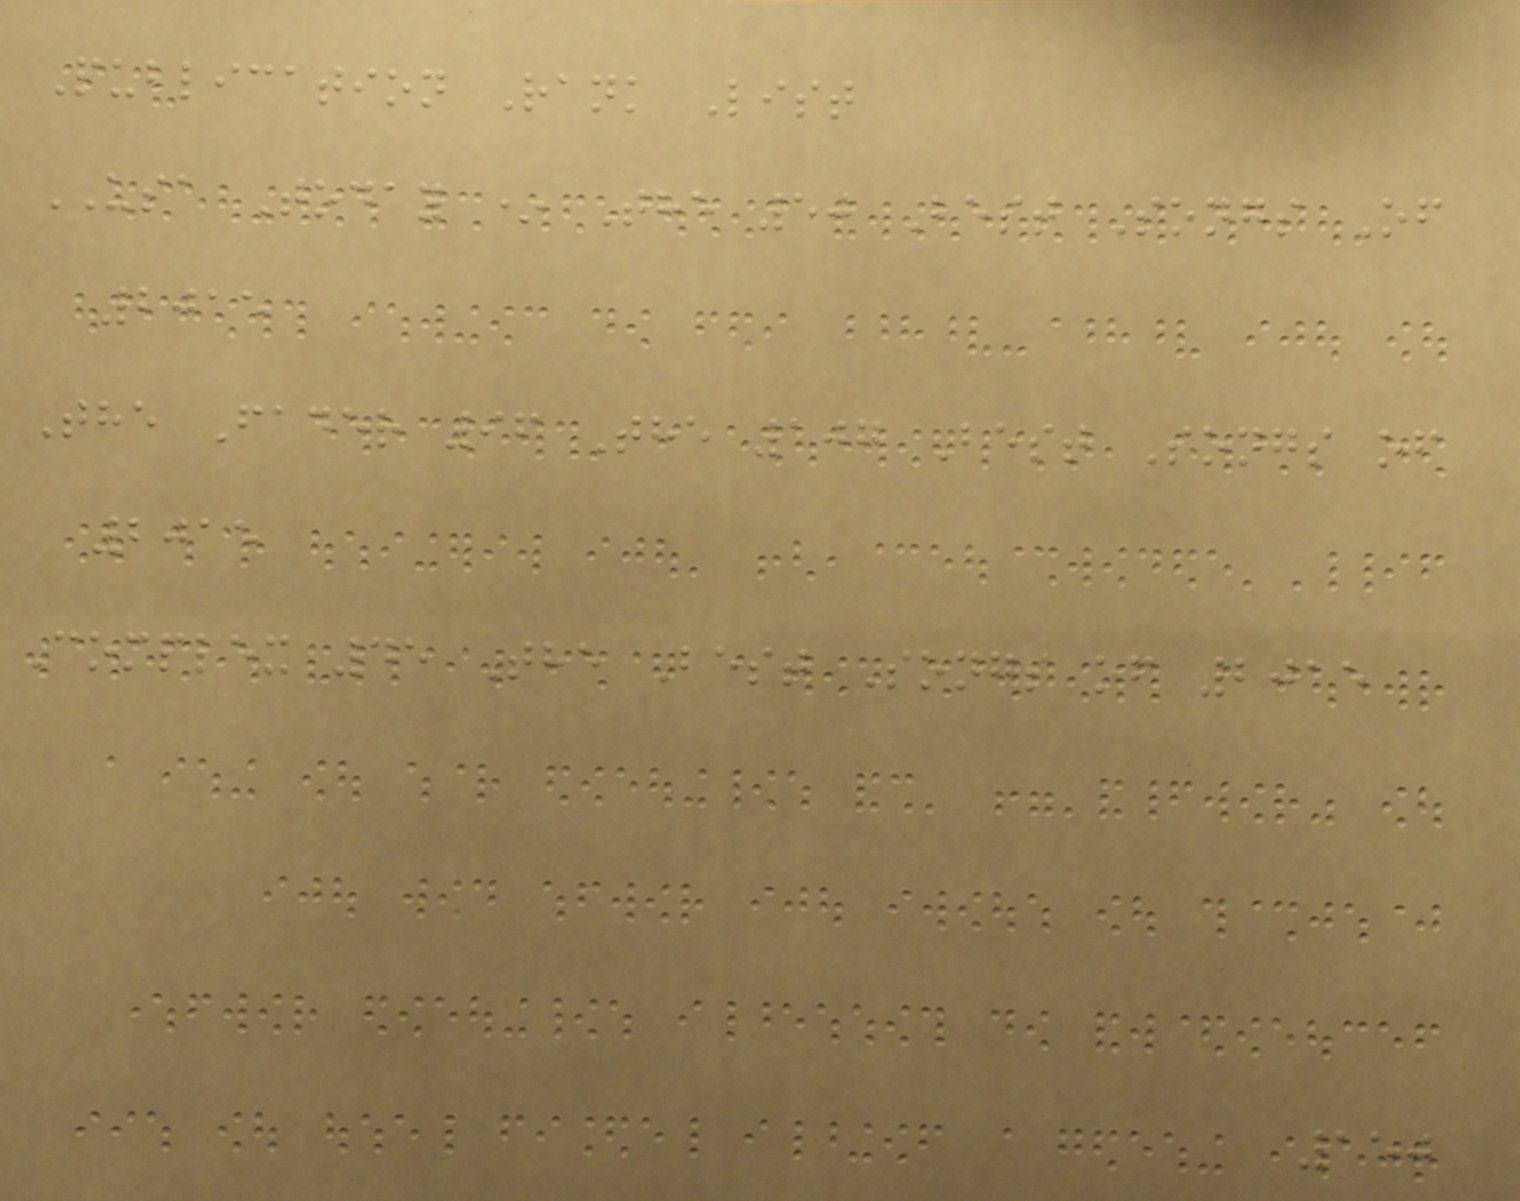Publication Rank List
USA Today * The 50 Best Songs Of
2015
The Fader 96 The 107 Best Songs of
2015
Complex 45 The Best Songs of 2015
150
